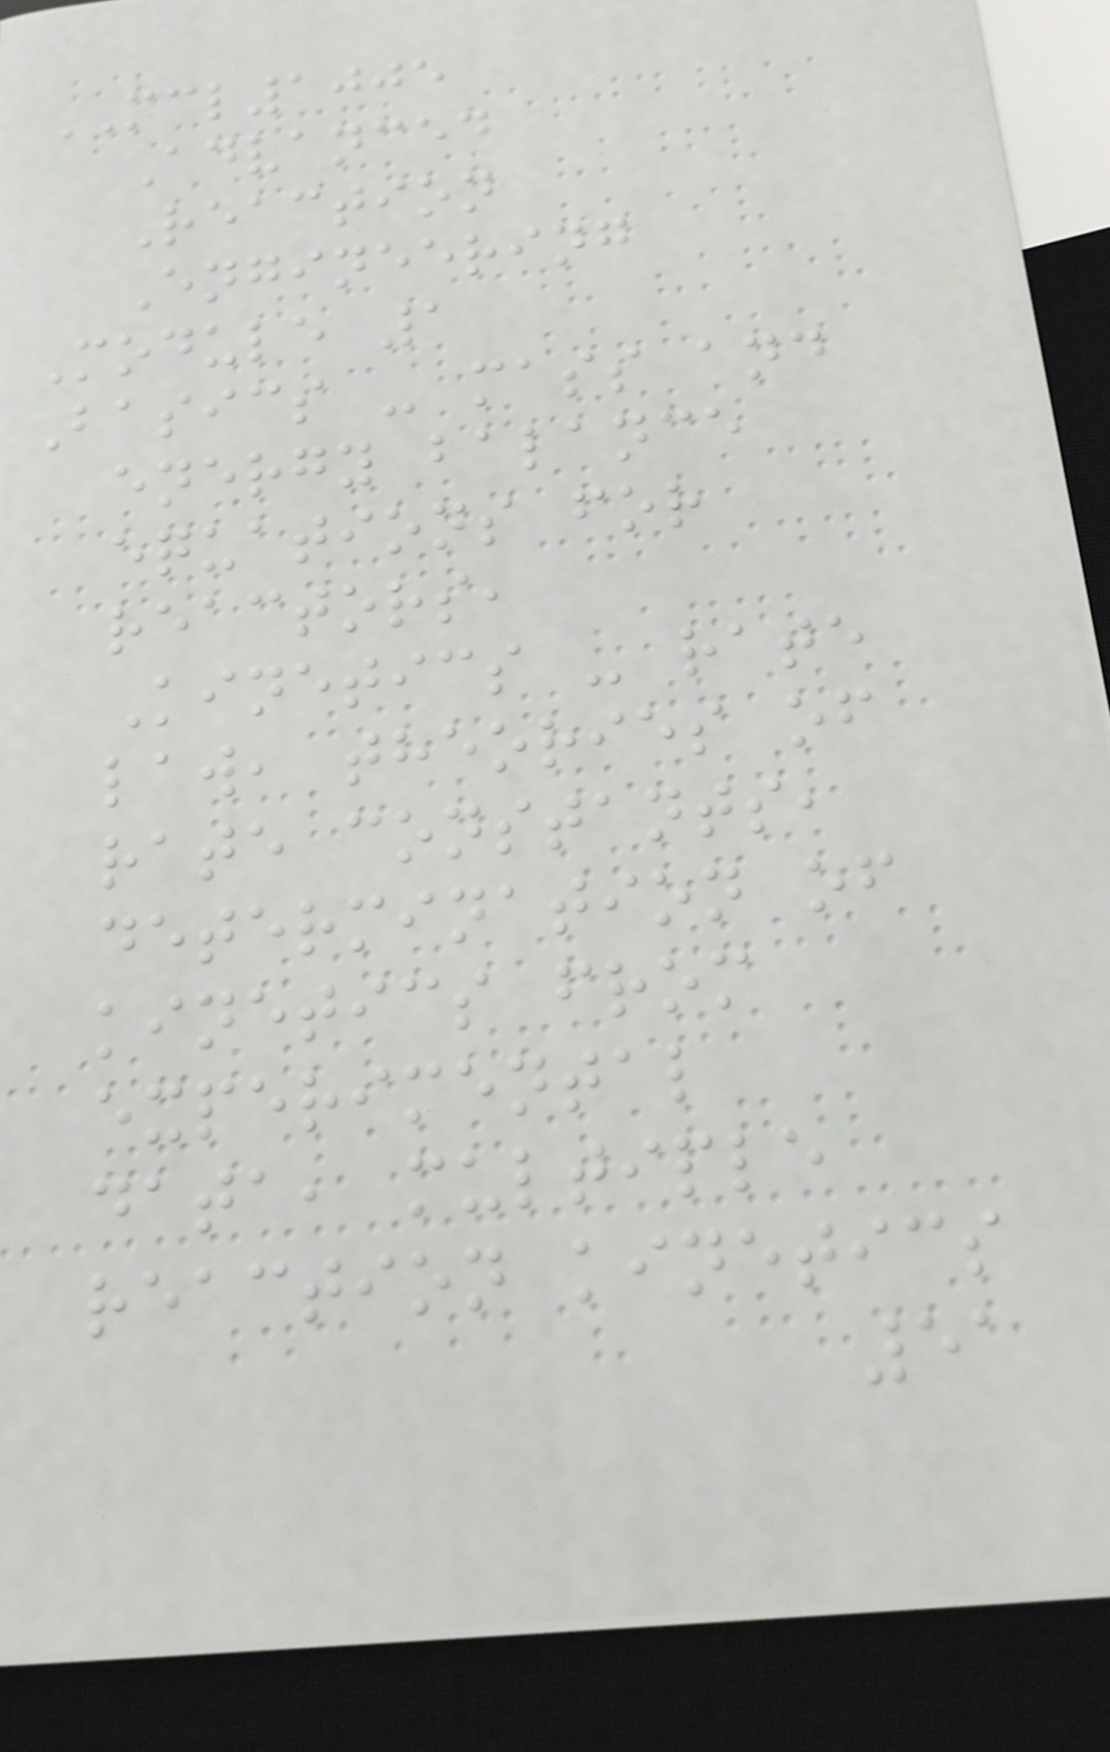MCL1005
Advanced
Reaction
Engineering
Module 1
Basics - mass and
energy balance
equations for
reactors,
Kinetics - rate
law, theories of
rate constants,
determination of
kinetics from
experimental
data, multiple
reaction kinetics
51
